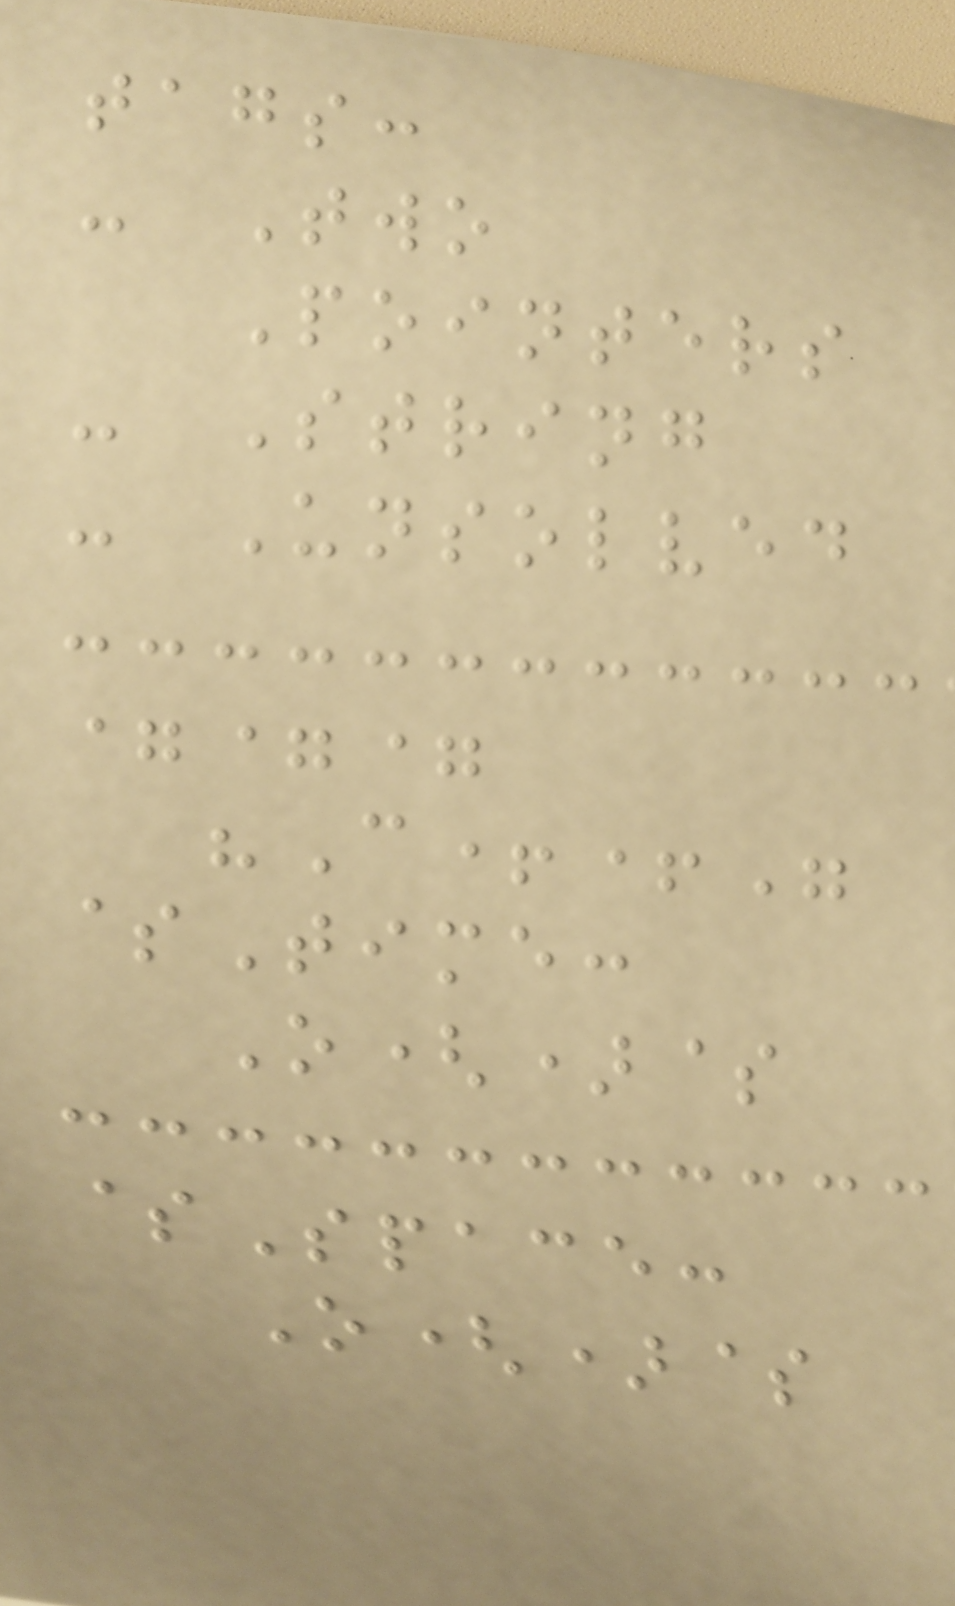tags:
- Two
Pointers
- String
- Unsolved
===
"C++"
$Time:
O()$
$Space:
O()$
